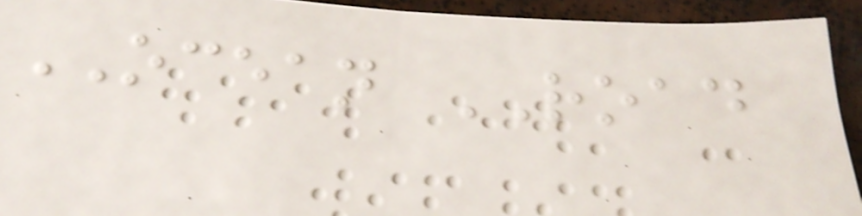OCEAN ROAD
